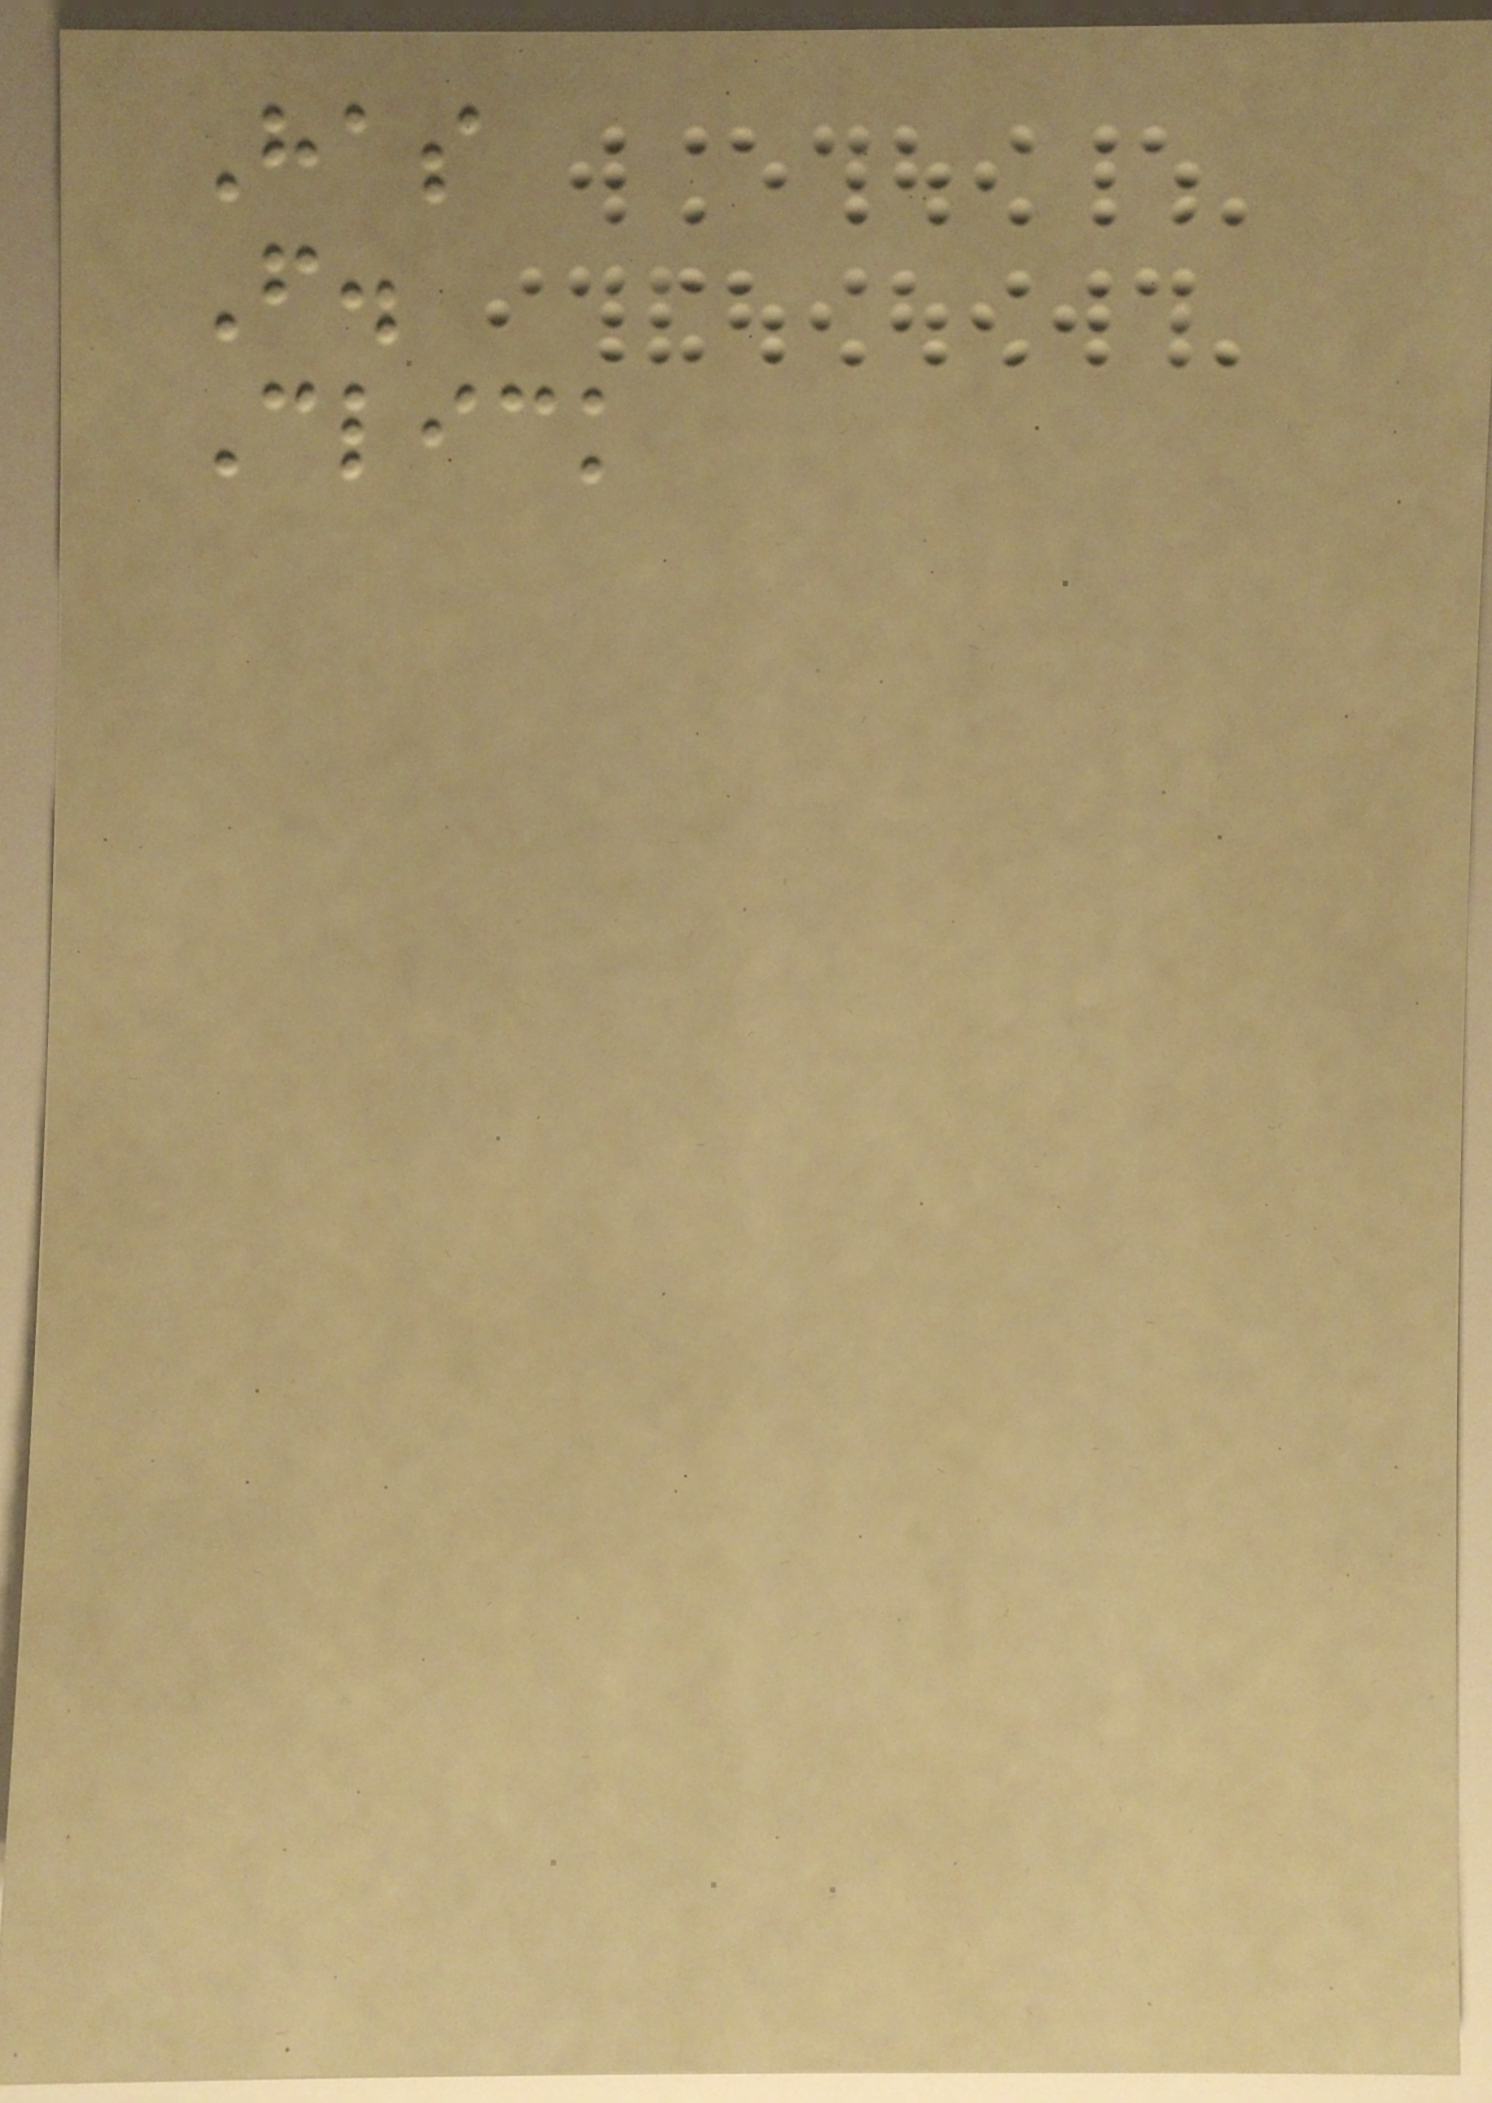Has
F.
Click
